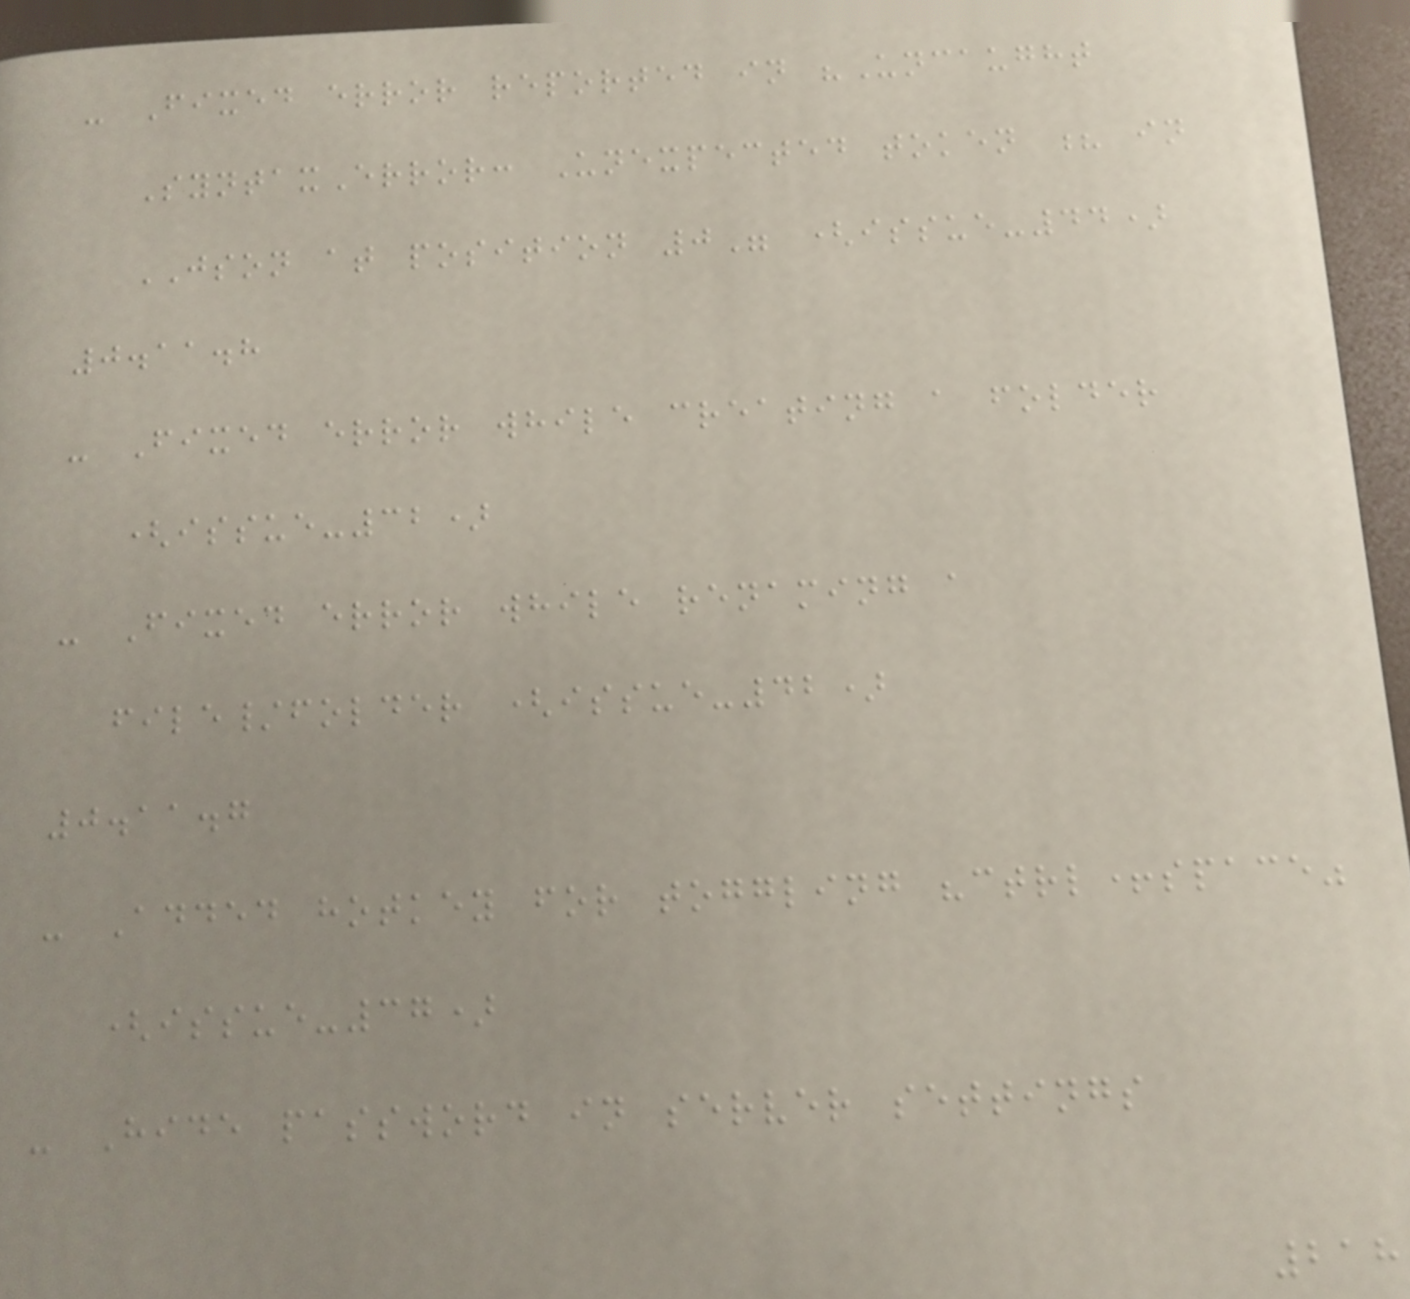- Fixed error reported in "Uncaught
SyntaxError: Unexpected token ? in
JSON at position 0" (issue-44)
0.11.8
- Fixed error while creating a folder
(issue-32)
- Fixed error while renaming a
file/folder (issue-42)
0.11.7
- Added hotkey for toggling "ctrl+space"
(issue-37)
- Hide password in server settings
218
